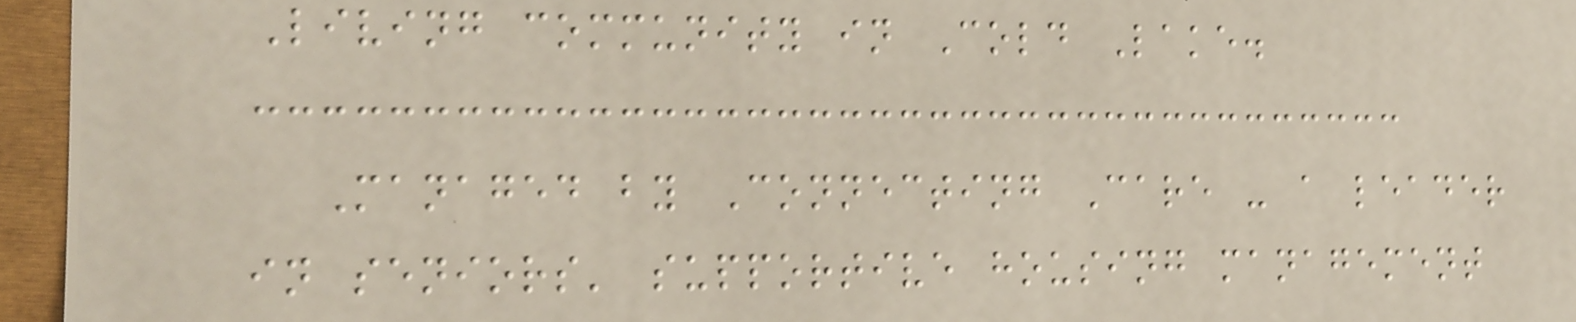Living community in Cold Lake.
Managed by Connecting Care - a leader
in seniors' supportive housing management
